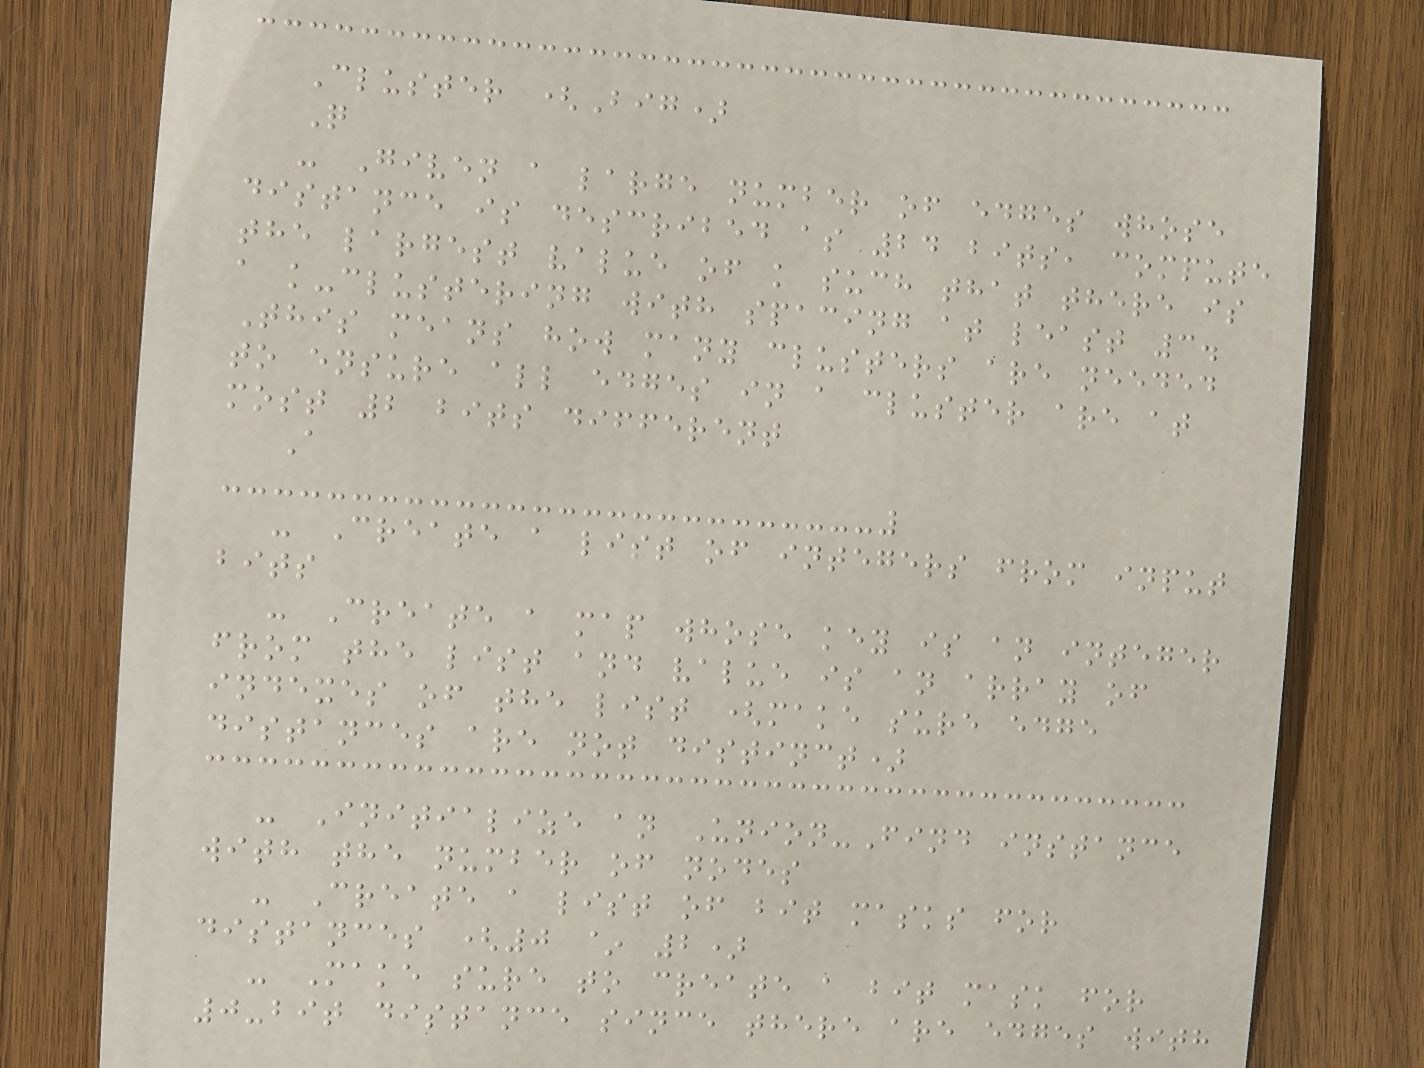Cluster (Big)
Q
- Given a large number of edges whose
distance is described as 24 bits, compute
the largest value of k such that there is
a k-clustering with spacing at least 3.
This means how many clusters are needed
to ensure all edges in a cluster are at
most 2 bits different
A
- Create a list of integers from input
bits
- Create a map whose key is an integer
from the list and value is an array of
indexes of the list (make sure edge
distances are not distinct)
- Initialize an Union-Find instance
with the number of nodes
- Create a list of bit masks for
distances (0 ~ 2)
- Make sure to create a bit mask for
0-bit distance since there are edges with
